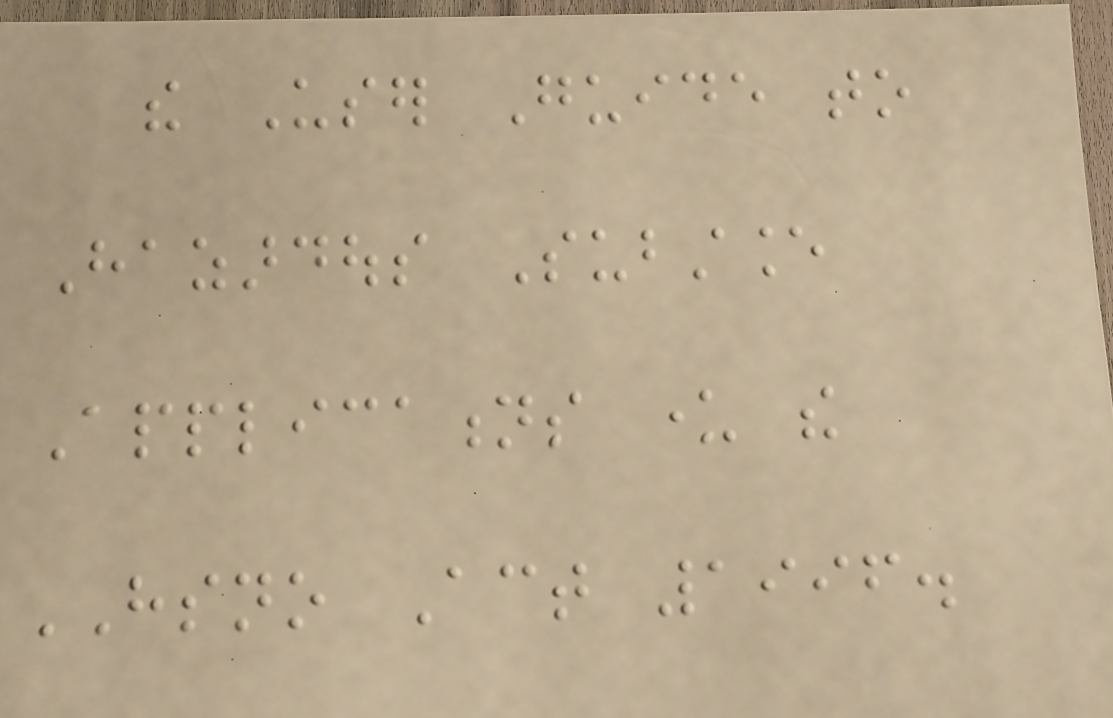the User Guide to
Hazardous Substance
Applications under the
HSNO Act 1996.
